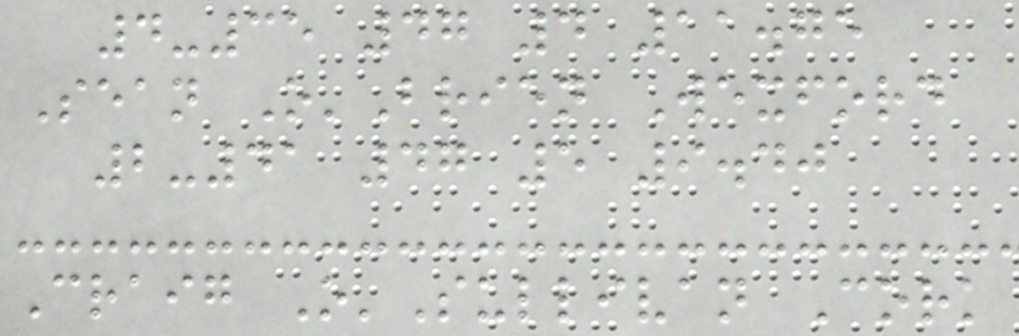4-35 47 4 11.75
Sean O'Brien Wexford
2-41 47 5 9.40
Craig O'Sullivan Cork
